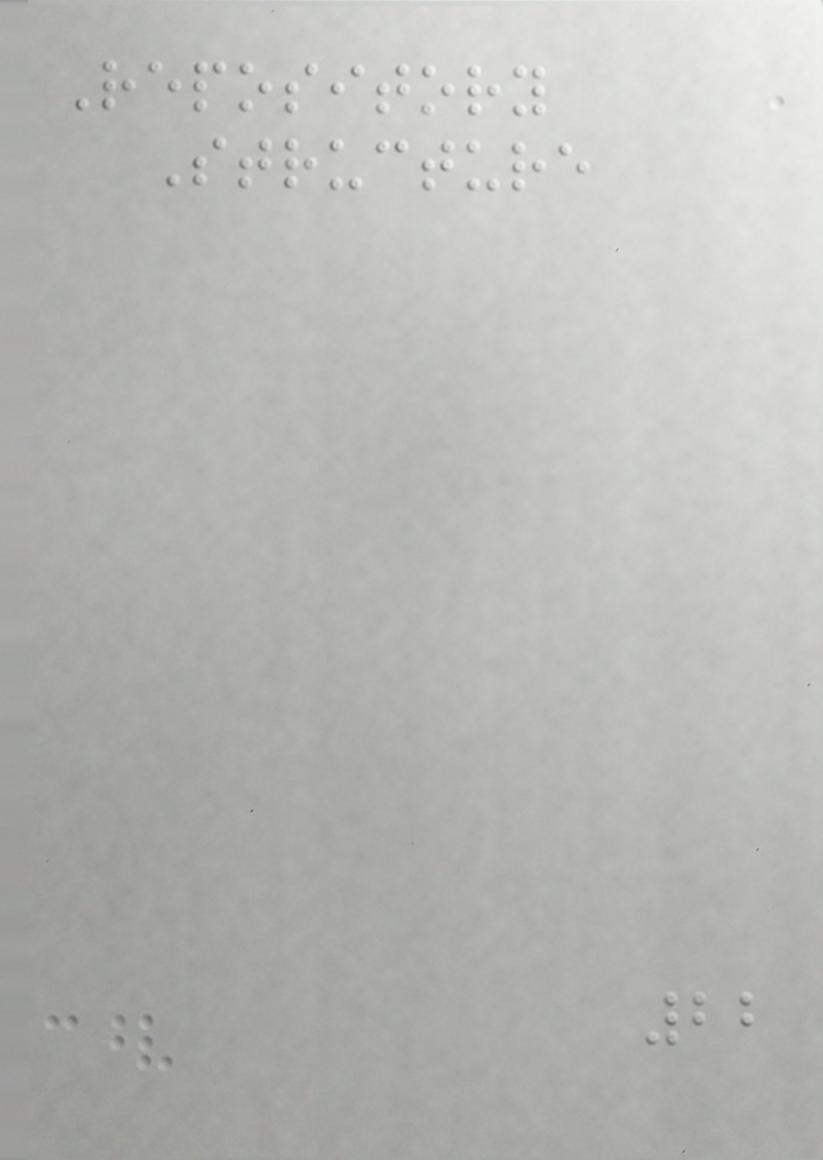Repository
Structure
22
